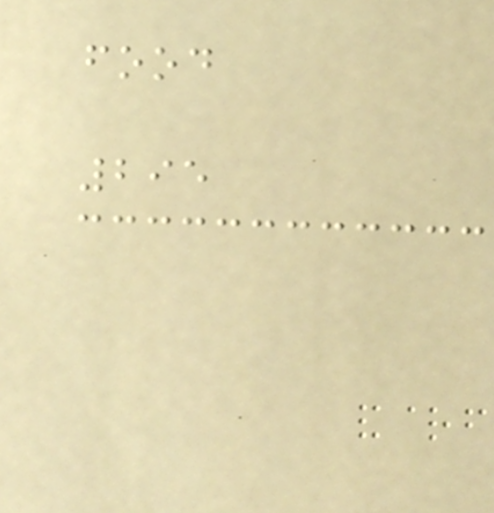food
295
